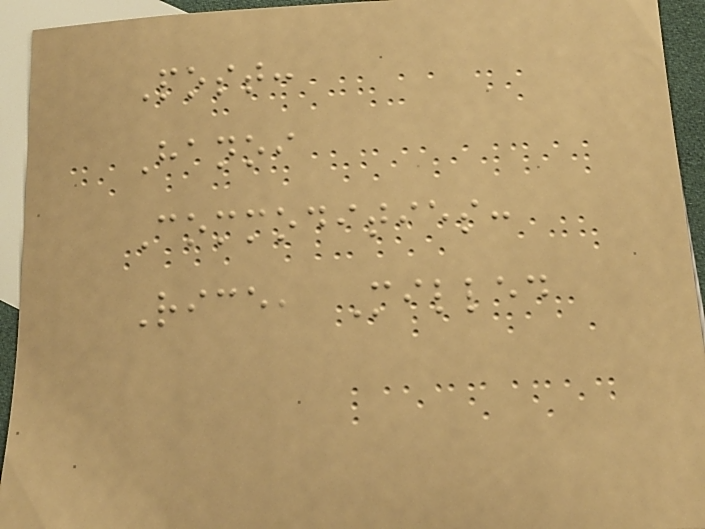Post:
Hanoi
Commodities:
Rice, Milled
